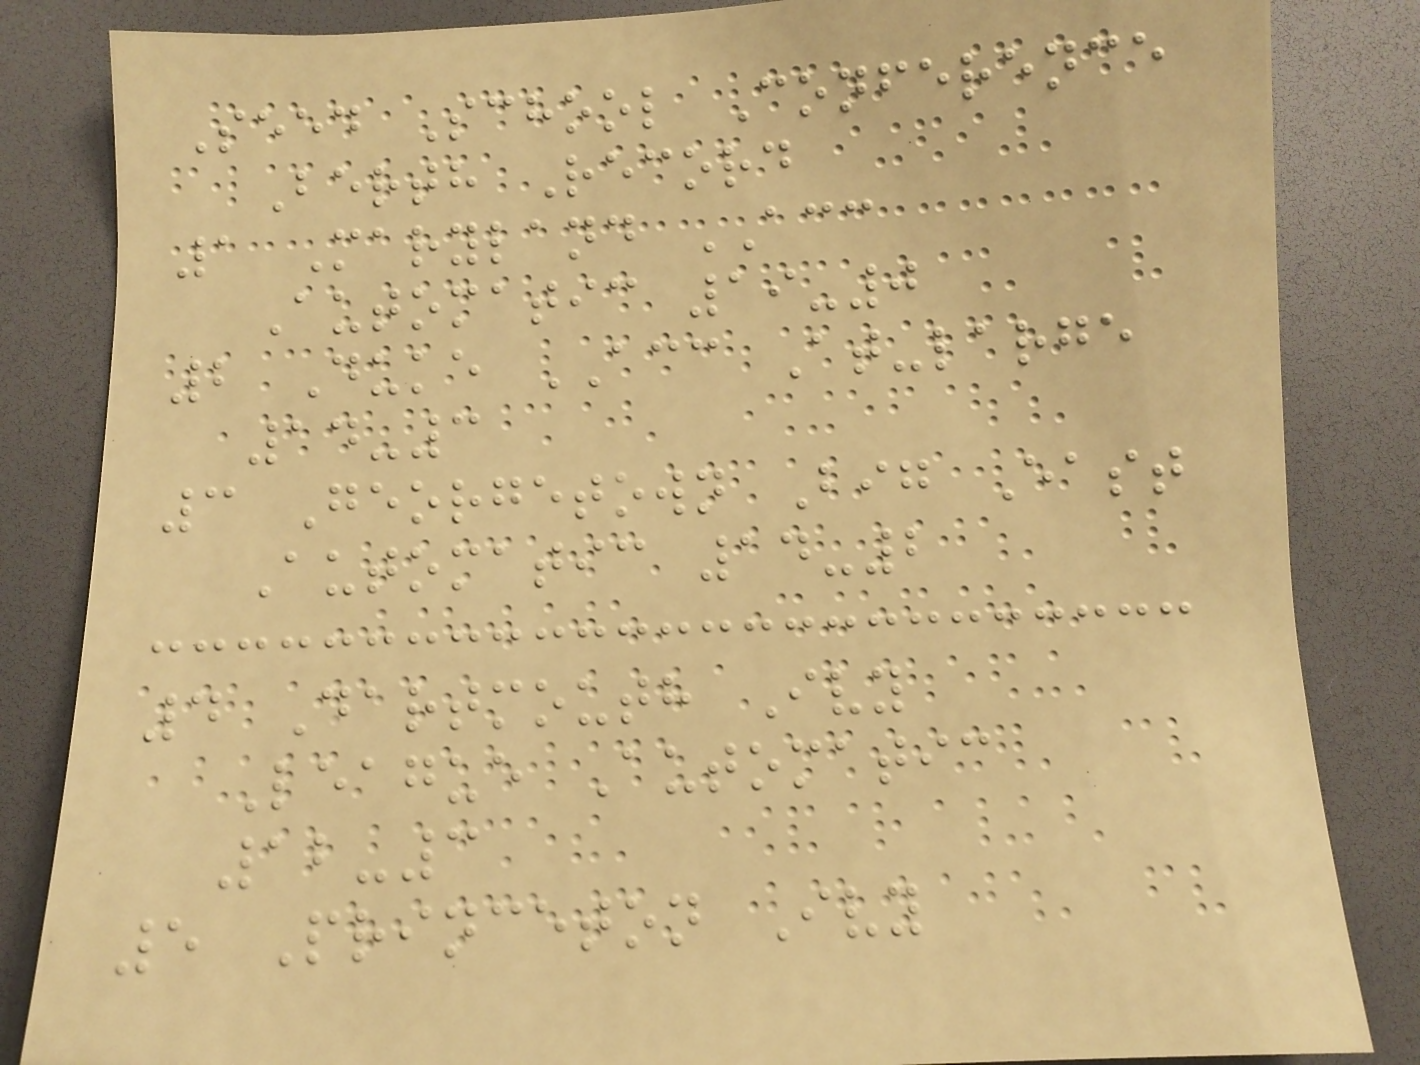Seed School Conference
Berth Record
1 Maryland ACC
Automatic 19-0
2 Duke ACC At-large
14-3
3 Georgetown Big East
Automatic 14-2
4 Dartmouth Ivy
League Automatic
12-3
5 Princeton Ivy
